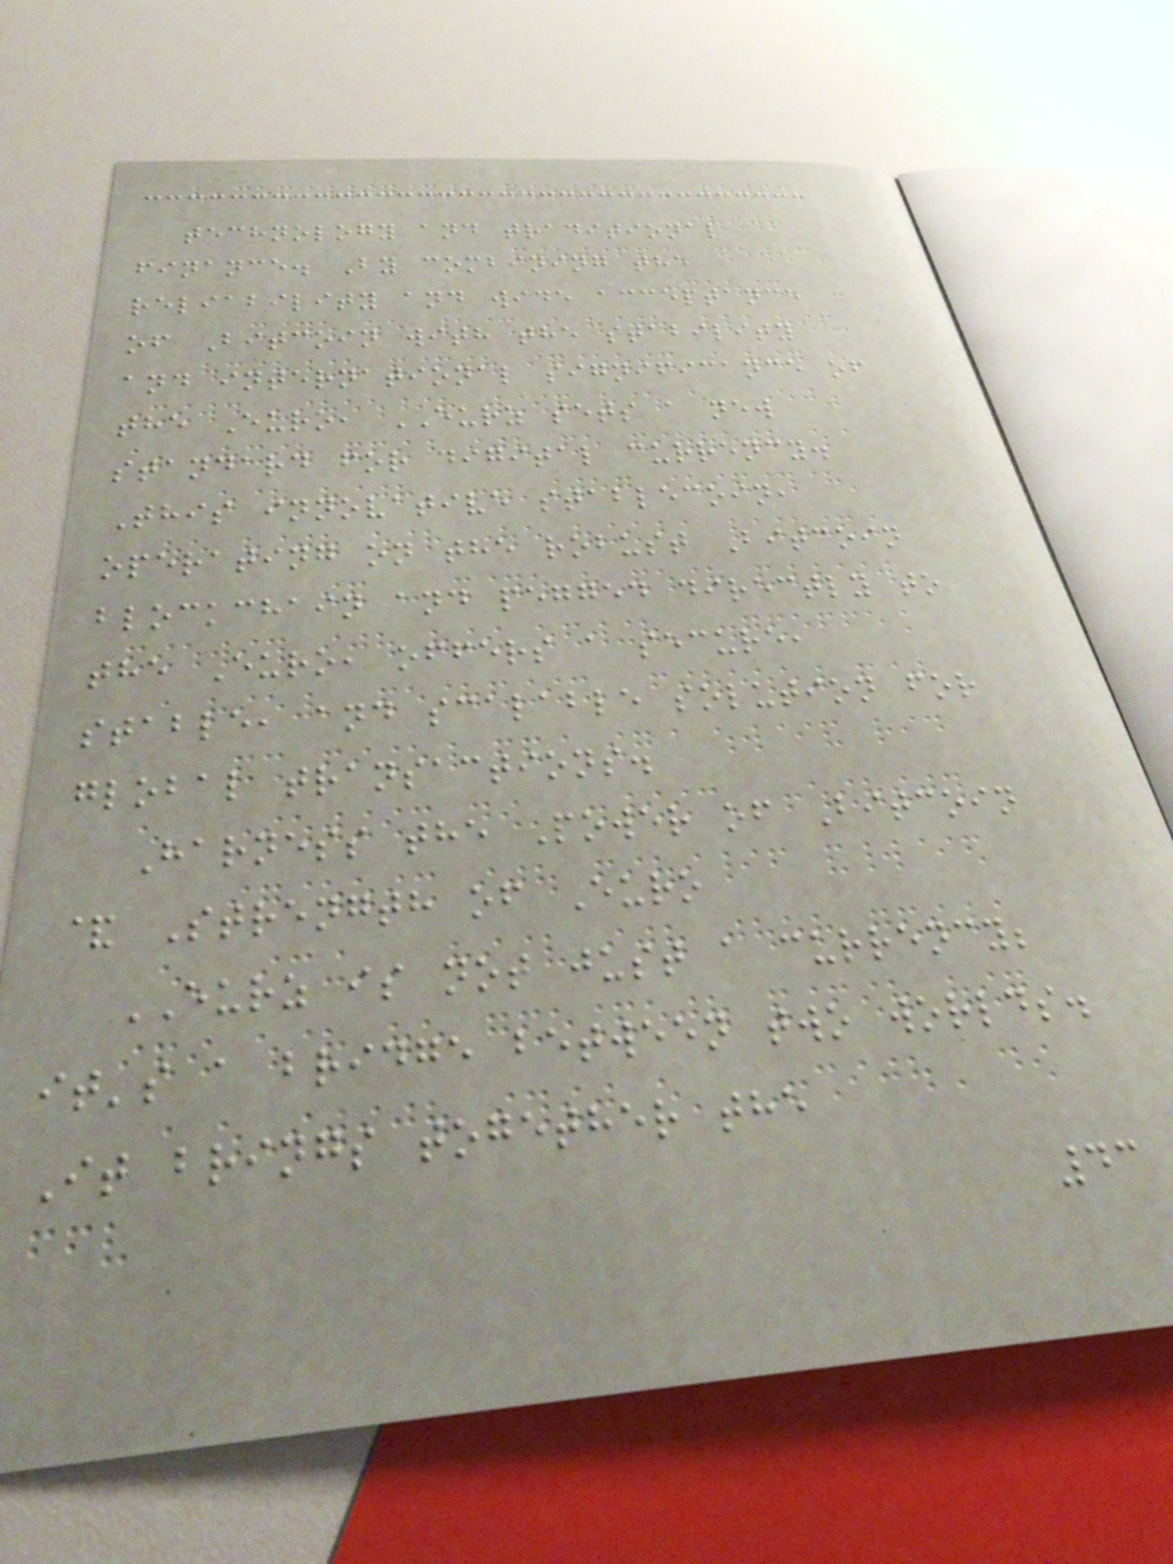technology and traditional
finance. By combining the
reliability and wide acceptance
of Bitcoin with the stability
and international significance of
the Euro, EURZ sets a new
standard for digital currency.
This innovative stablecoin,
operating on the robust Bitcoin
blockchain and pegged directly to
the Euro, offers a secure,
stable, and scalable solution for
global transactions.
Harness the Power of Bitcoin
& Strength of Euro
EURZ is not just a currency;
it's a bridge between two worlds.
It brings together the
43
